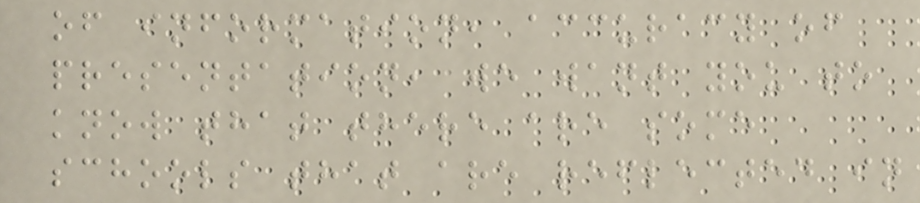of information, accuracy of
presentation, we want you to
know that there are some
schools that are reflected in
